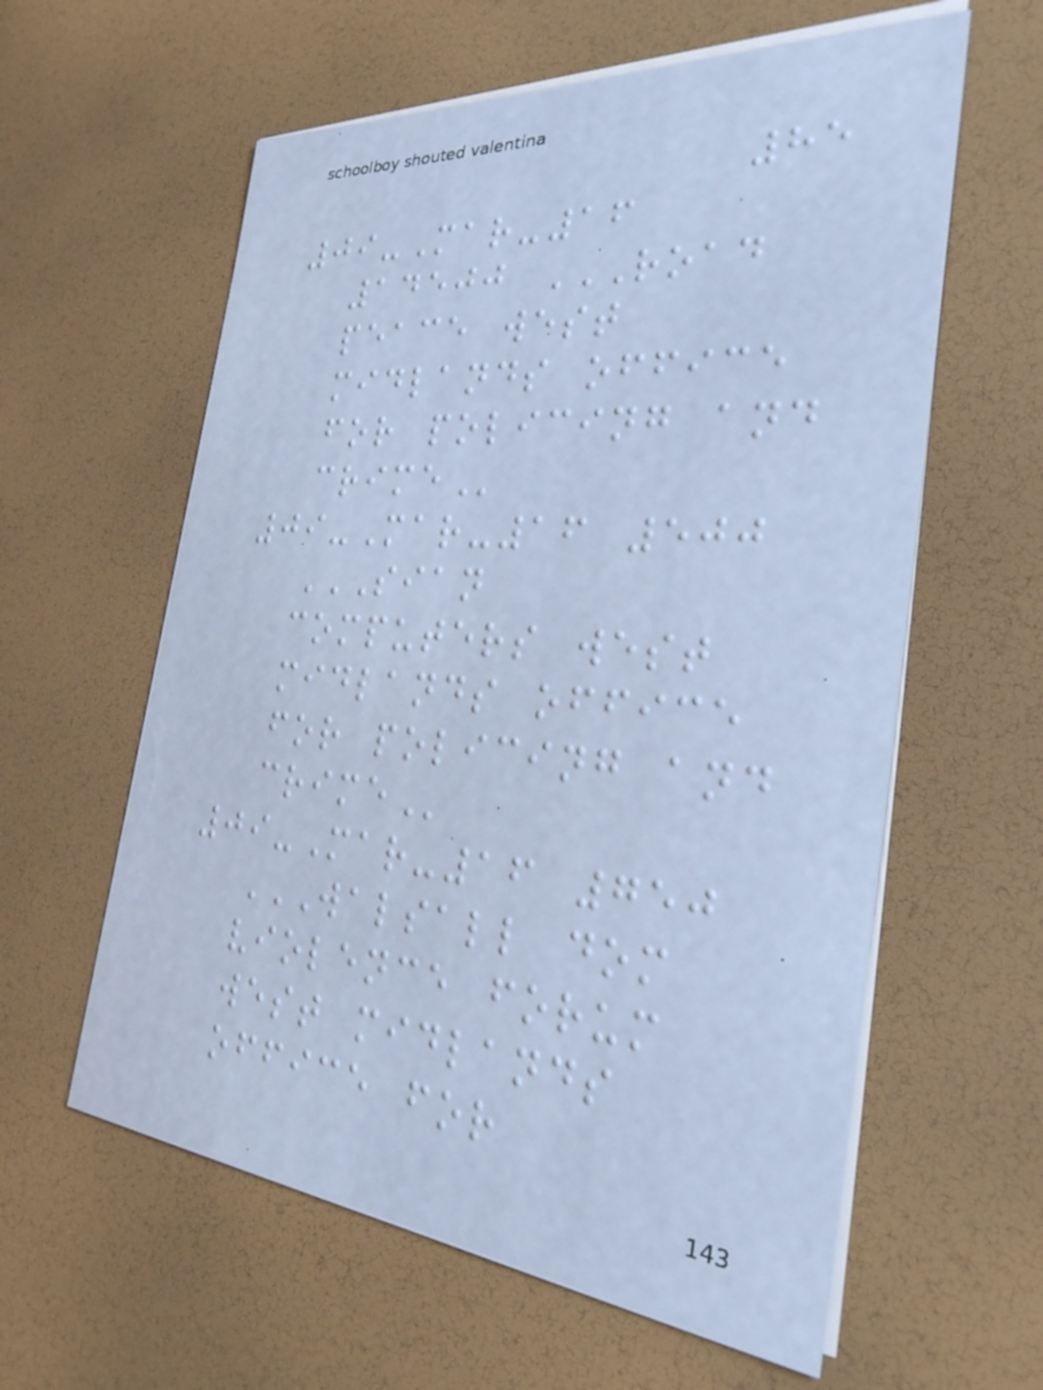85
09-Mar-16
14500 ROAD
PEACE WEST
MIDLANDS OFFICE
FOR POLICING AND
CRIME
09-Mar-16 500
SIAN
COMPUTERS WEST
MIDLANDS OFFICE
FOR POLICING AND
CRIME
09-Mar-16 750
WALSALL DOM
VIOLENCE FORUM
WEST MIDLANDS
OFFICE FOR
